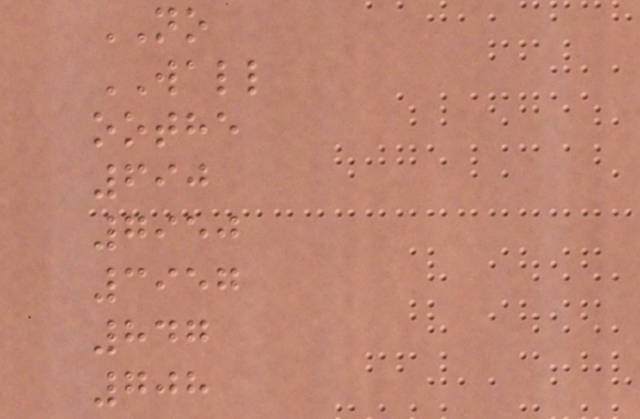NO
WALL
oothe
690
7950
3957
847
708
